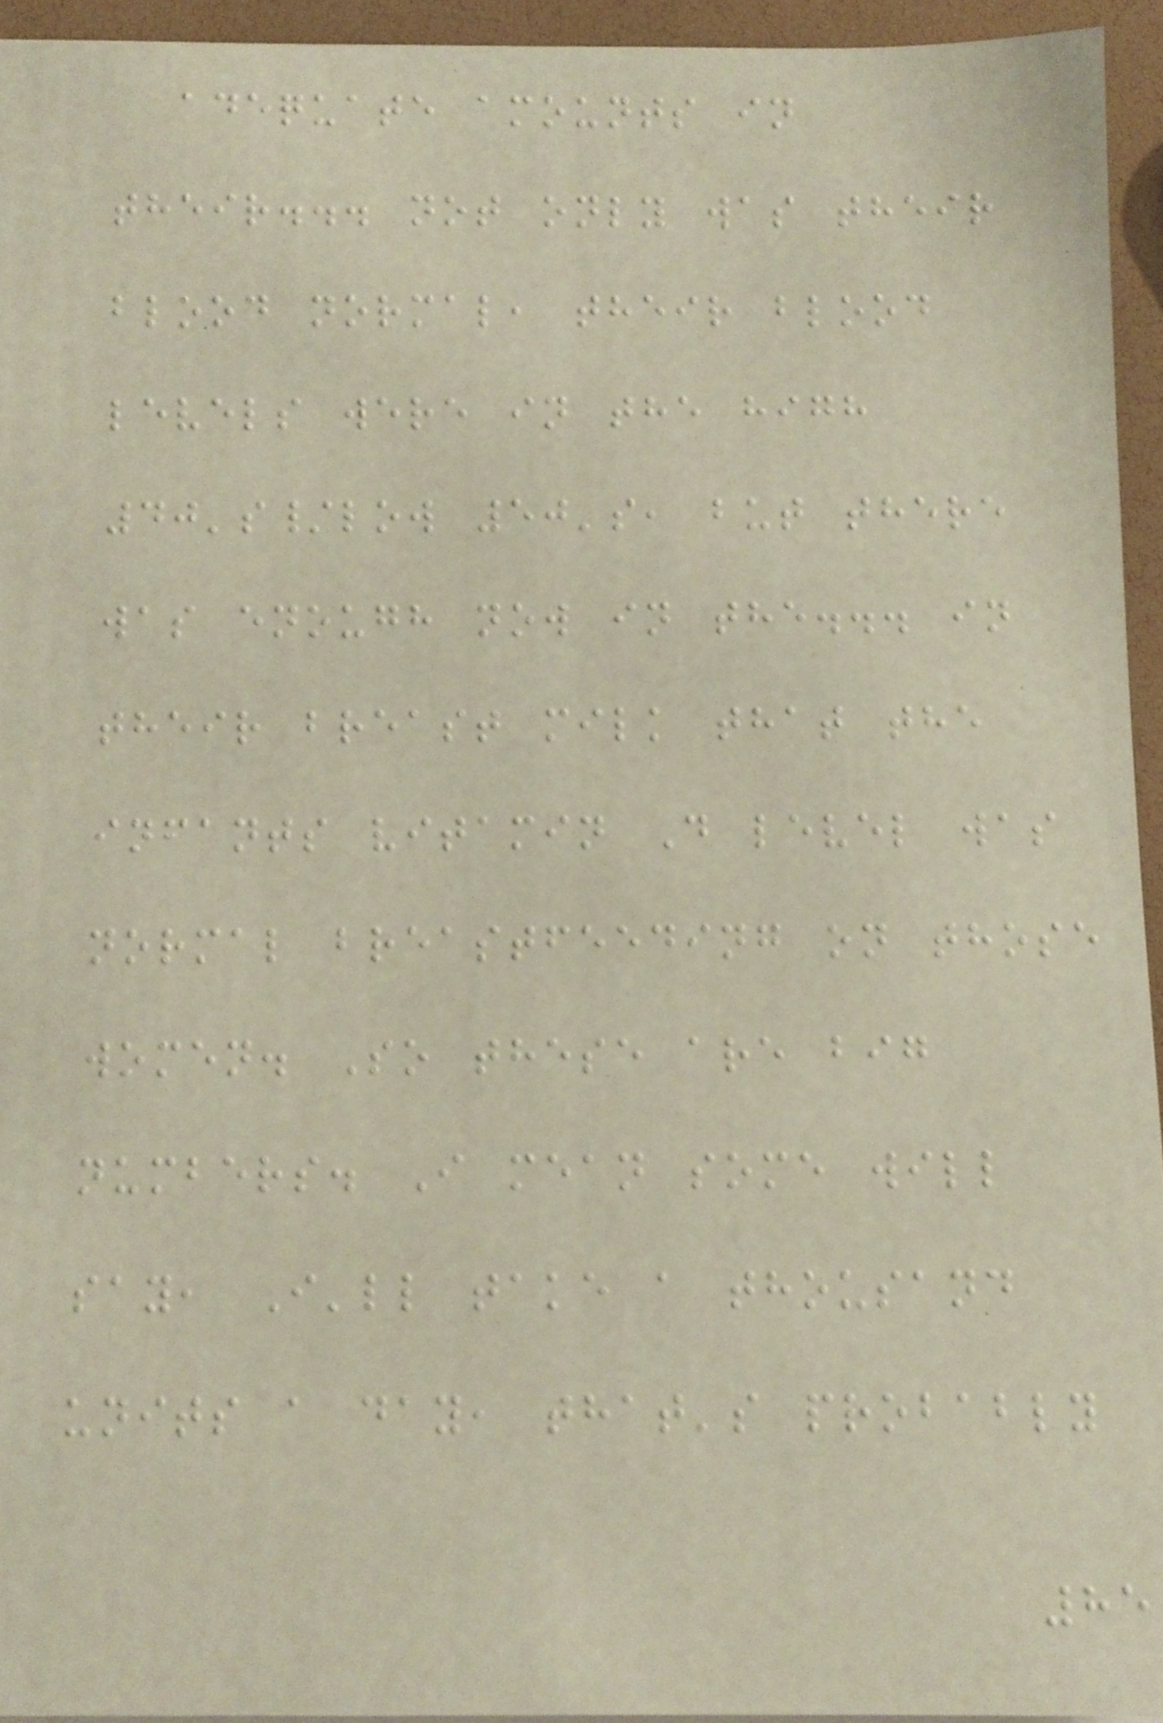adequate amounts in
their... not only was their
blood normal, their blood
levels were in the high
40's/low 50's, but there
was enough now in the... in
their breast milk that the
infants vitamin D level was
normal breastfeeding on those
women. So these are big
numbers. I mean some will
say, I'll take a thousand
units a day, that's probably
85
